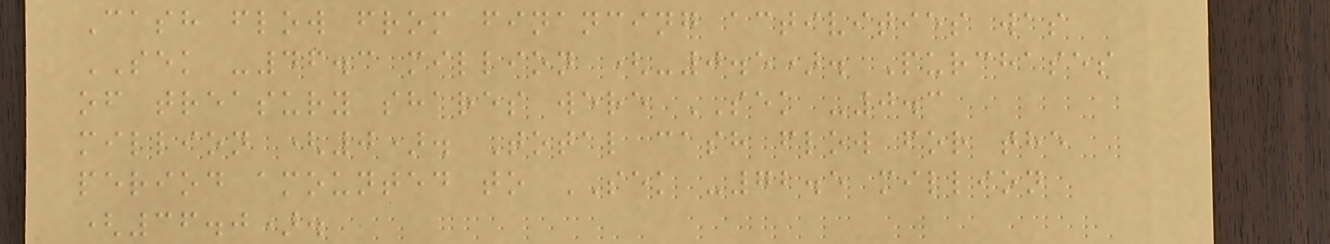Cash flow from financing activities was
SEK -46.3 million (-0.5). Purchases
of treasury shares were SEK -0.3
million (0). Total cash flow for the
period amounted to SEK -72.5 million
(36.0).
